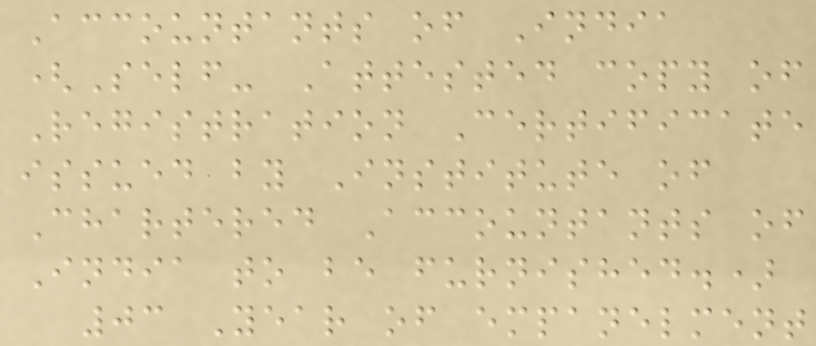Accountants of India
(Self- Attested copy of
Registration Certificate
issued by Institute of
Chartered Accountants of
India to be furnished.)
03 Year of empanelment
